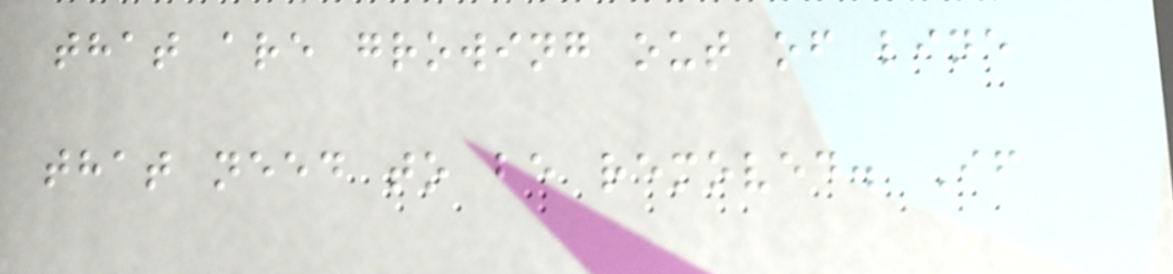that are growing out of line
that need to be removed. If
